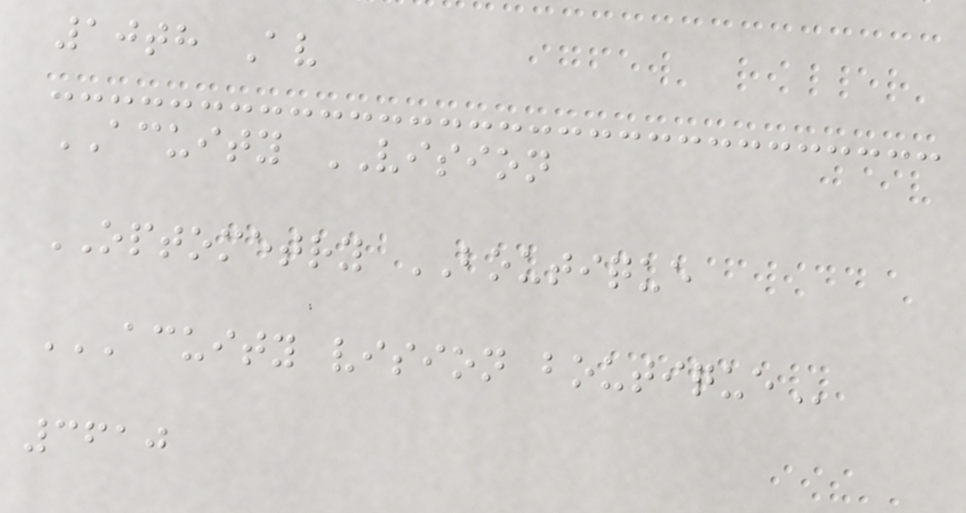10th Av
ACUITY VISION
OPTOMETRY BOUTIQUE
ACUITY VISION BOUTIQUE
3610
